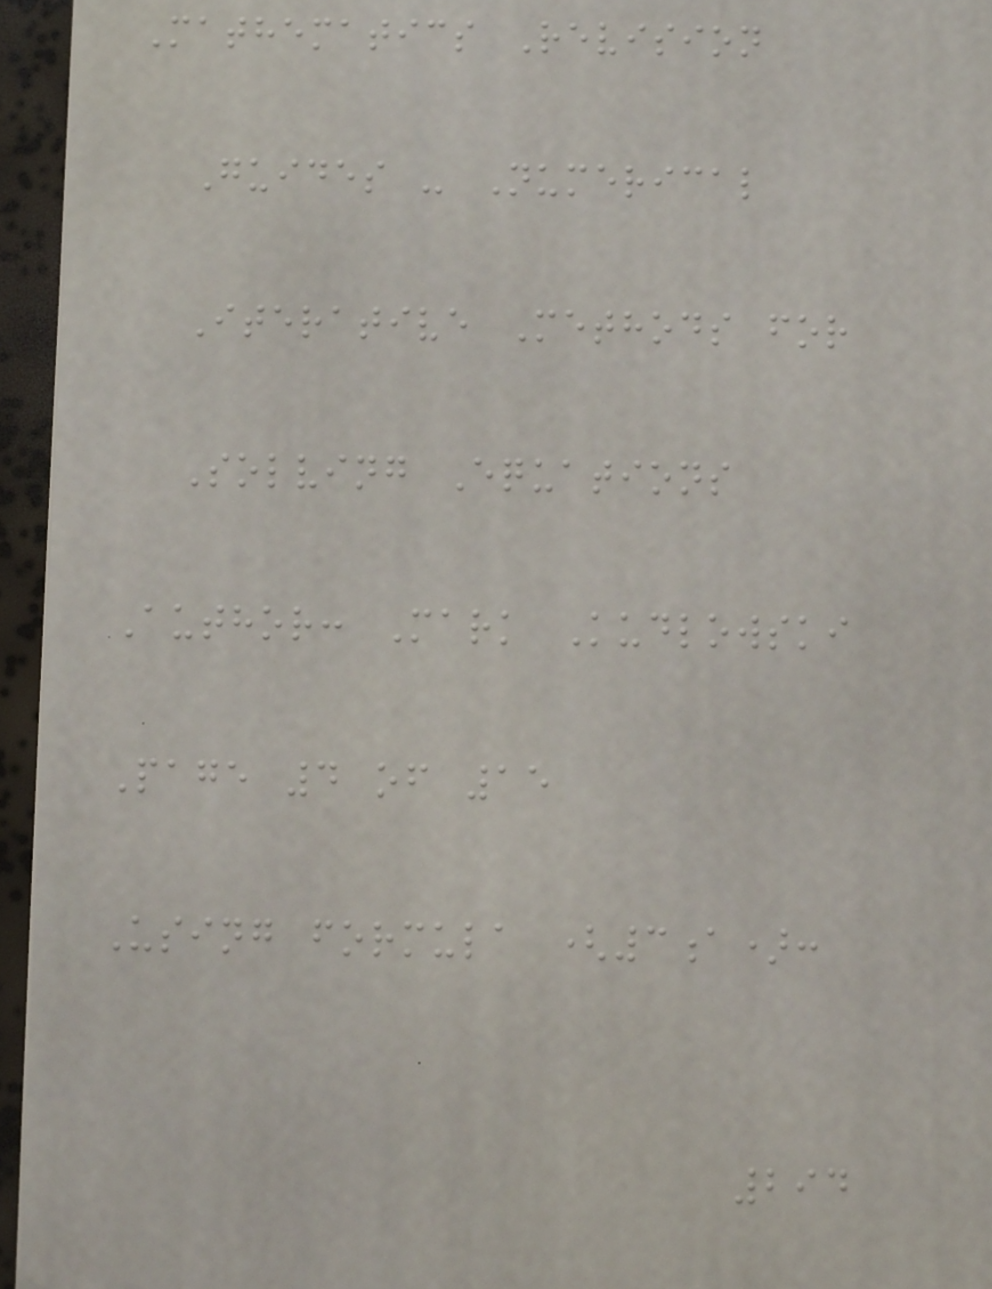Mathematics Revision
Guides - Numerical
Iterative Methods for
Solving Equations
Author: Mark Kudlowski
Page 4 of 15
Using formula (3a):
294
